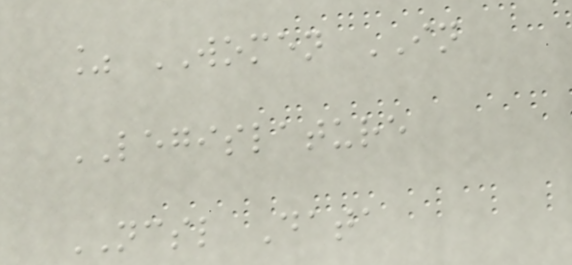% WOMEN IN
LEGISLATURE
NCSL Data
